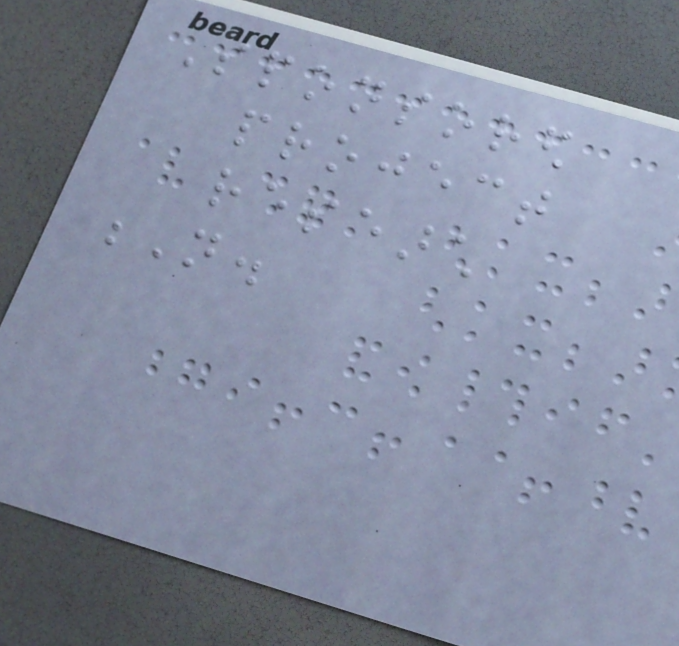Sponsored
project
research
N.
